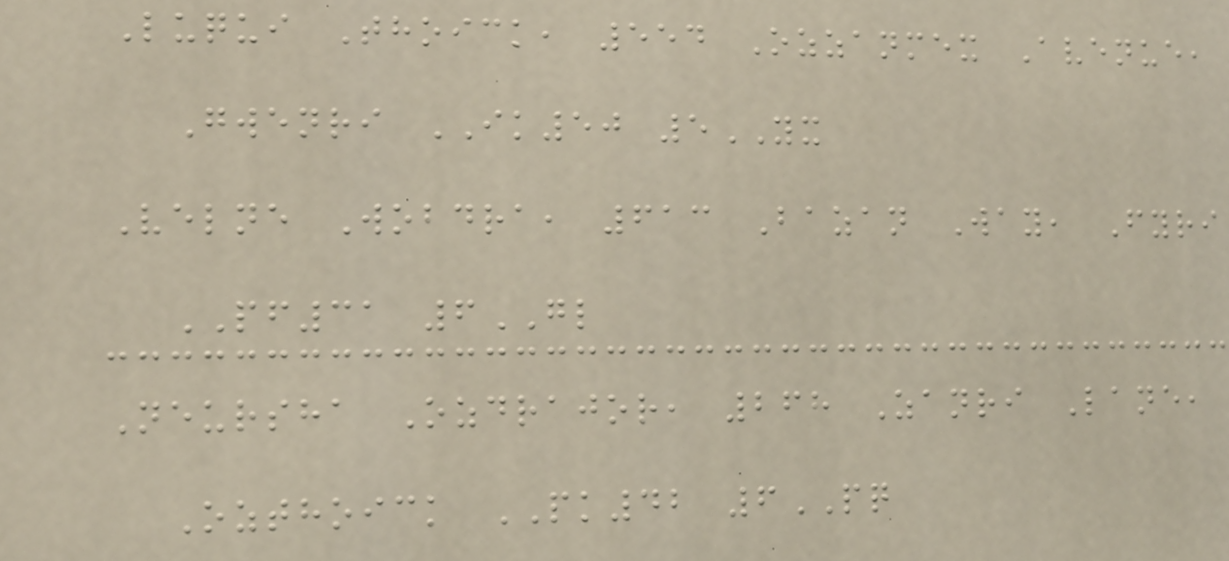Luqui Thoick, 554 Ozzanmex Avenue,
Gwenri IK50 5YX
Velne Wobdra, 613 Bazan Way, Fyri
PF31 6GL
Neursha Ozdrajor, 268 Zanri Lane,
Ozthoick PK42 6PQ
